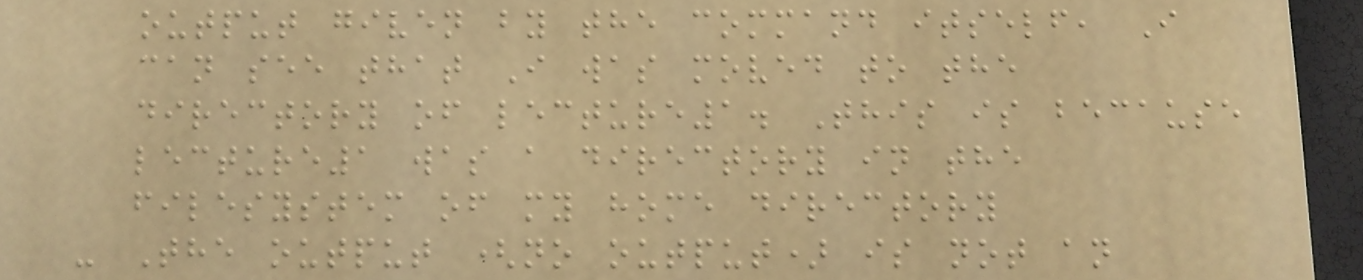output given by the command itself, I
can see that I was moved to the
directory of lecture1. This is because
lecture1 was a directory in the
filesystem of my home directory
- The output (no output) is not an
